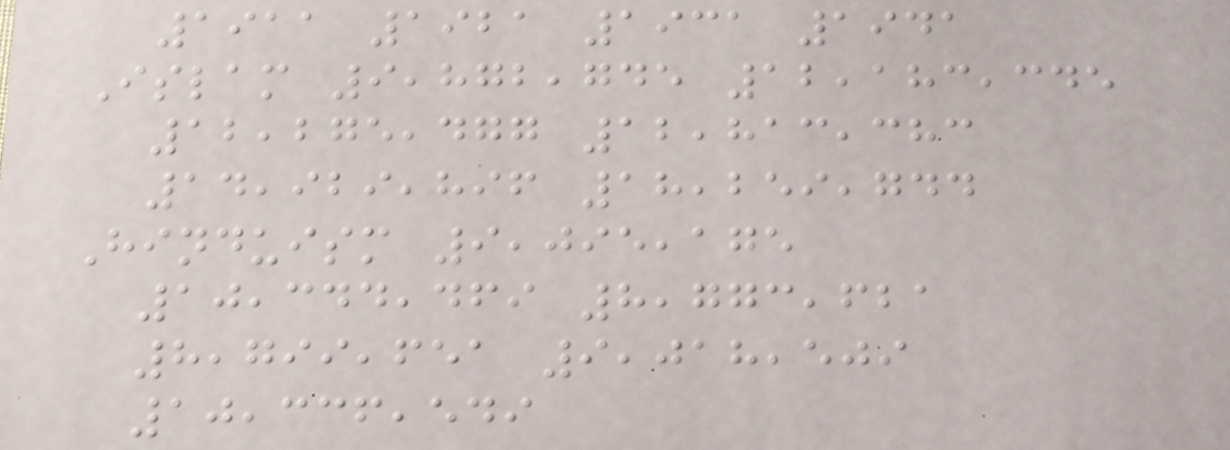1911 1921 1931 1941
Islam 9,872,745 12,183,345
12,275,477 12,813,383
14,929,896 18,259,744
Hinduism 9,095,175
10,344,469 8,773,621
8,799,651 9,018,509
10,336,549
